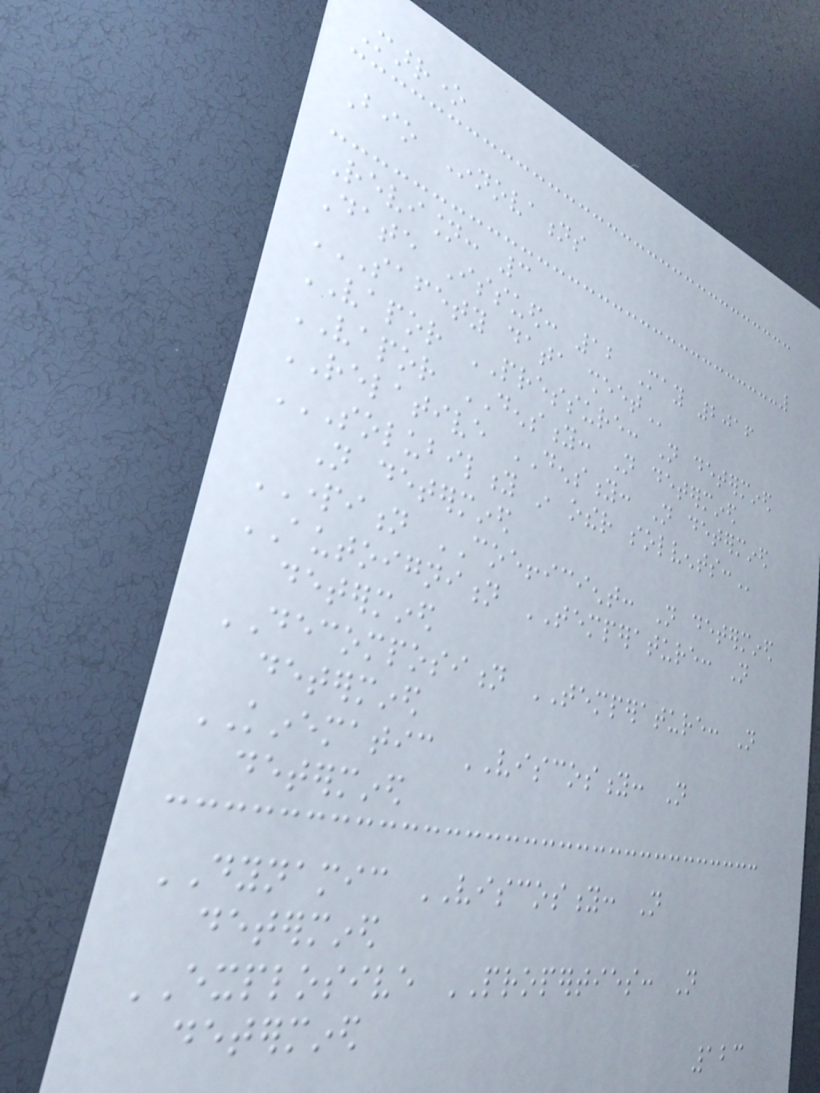Marrone
Bio Innovations
Revision: 3
Date Issued: 12 May 2016
SAFETY DATA SHEET
VAPOR PRESSURE: Not determined
VAPOR DENSITY: Not determined
RELATIVE DENSITY: Not determined
SOLUBILITY IN OTHER SOLVENTS:
Not determined
PARTITION COEFFICIENT: Not determined
AUTOIGNITION TEMPERATURE: Not
determined
DECOMPOSITION TEMPERATURE: Not
determined
KINEMATIC VISCOSITY: Not
determined
DYNAMIC VISCOSITY: Not
determined
EXPLOSIVE PROPERTIES: Not
determined
123
